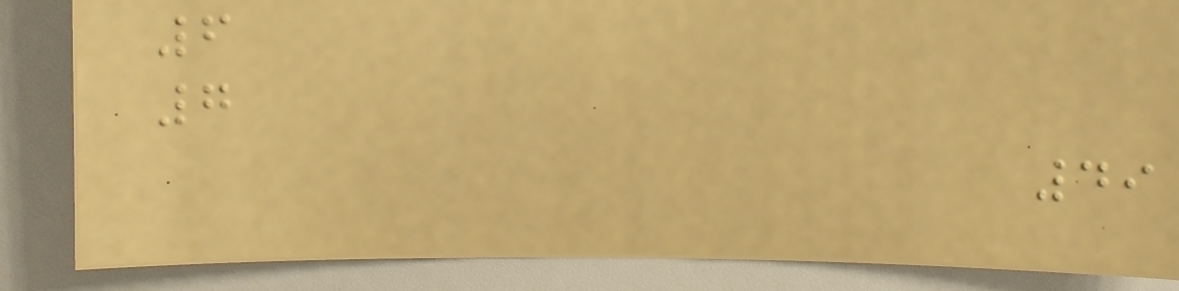6
7
49
